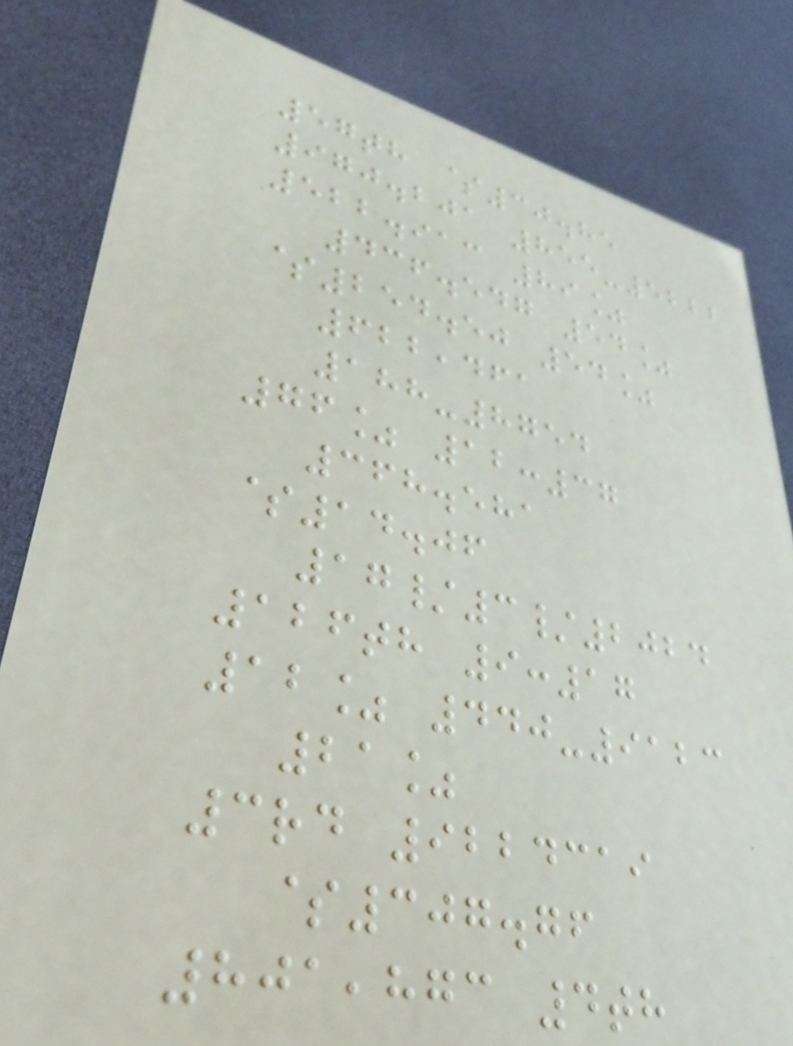57th $30.85
970.201 855-5222
522.913 89%
436.547 54%
$254.50 54%
622,461
188-8754
76% 12:37
368.581
$14.06
17/3/2024
126th 9:17
12% 440-9123
21%
3rd 9224319
$307.76
801,873 4th
